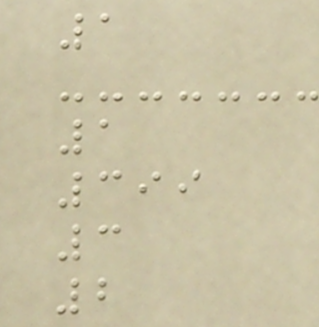1
1
399
3
2
